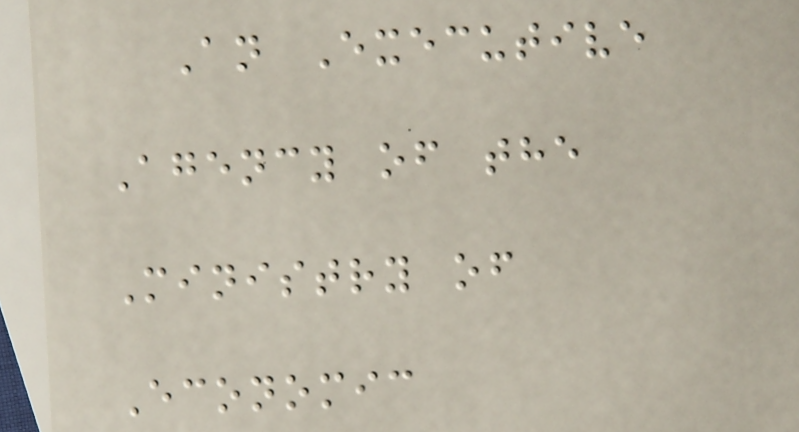An Executive
Agency of the
Ministry of
Economic
